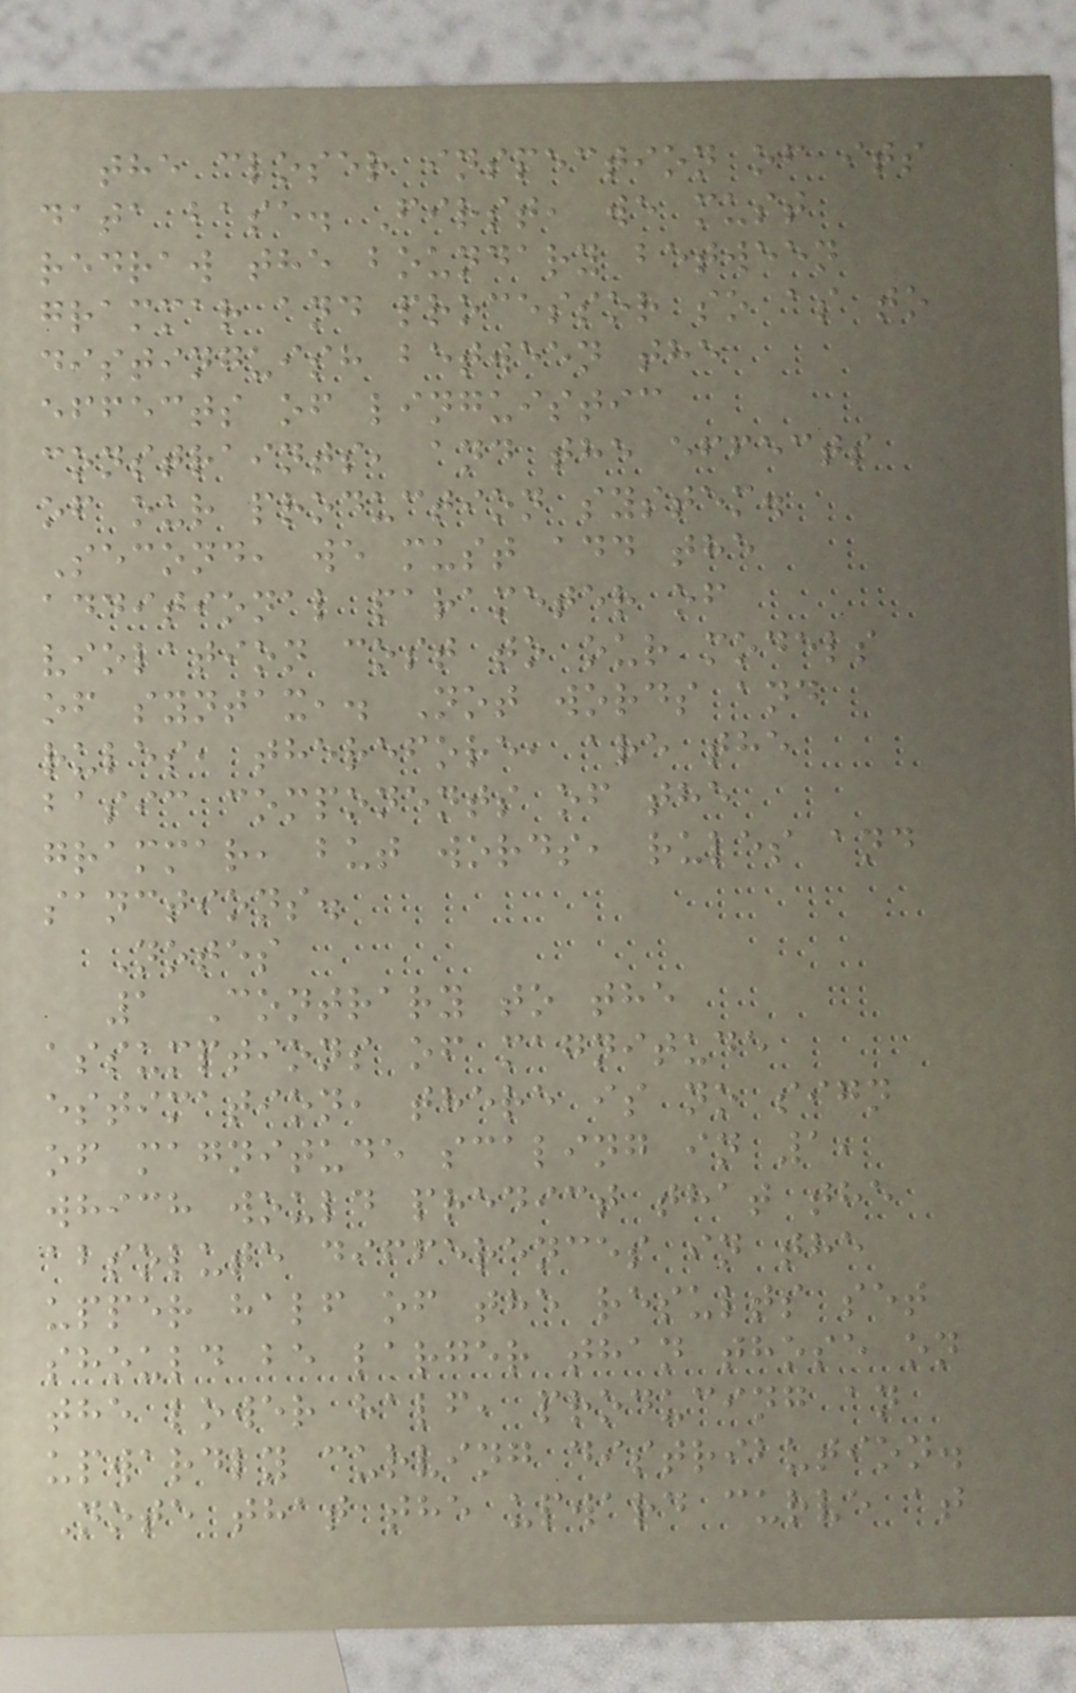the closer inspection of its
data base. First, we must
redraw the boundary between
grammar and processor so as to
distinguish between the
effects of linguistic
constraints, and the effects
of our production system.
Second, we must add the
additional parameter of
violation cost to our models
of syntax,. Not words and
rules, therefore, are the
basic components of the
grammar, but words, rules and
sanctions.
Notes
1 Contrary to the
assumptions of magnitude
estimation, there is no sign
of magnitude scaling in 1,
which would predict that the
absolute differences in the
upper half of the results set
should be larger than those on
the lower half, producing an
upwardly curving distribution.
Note that the upward curve at
